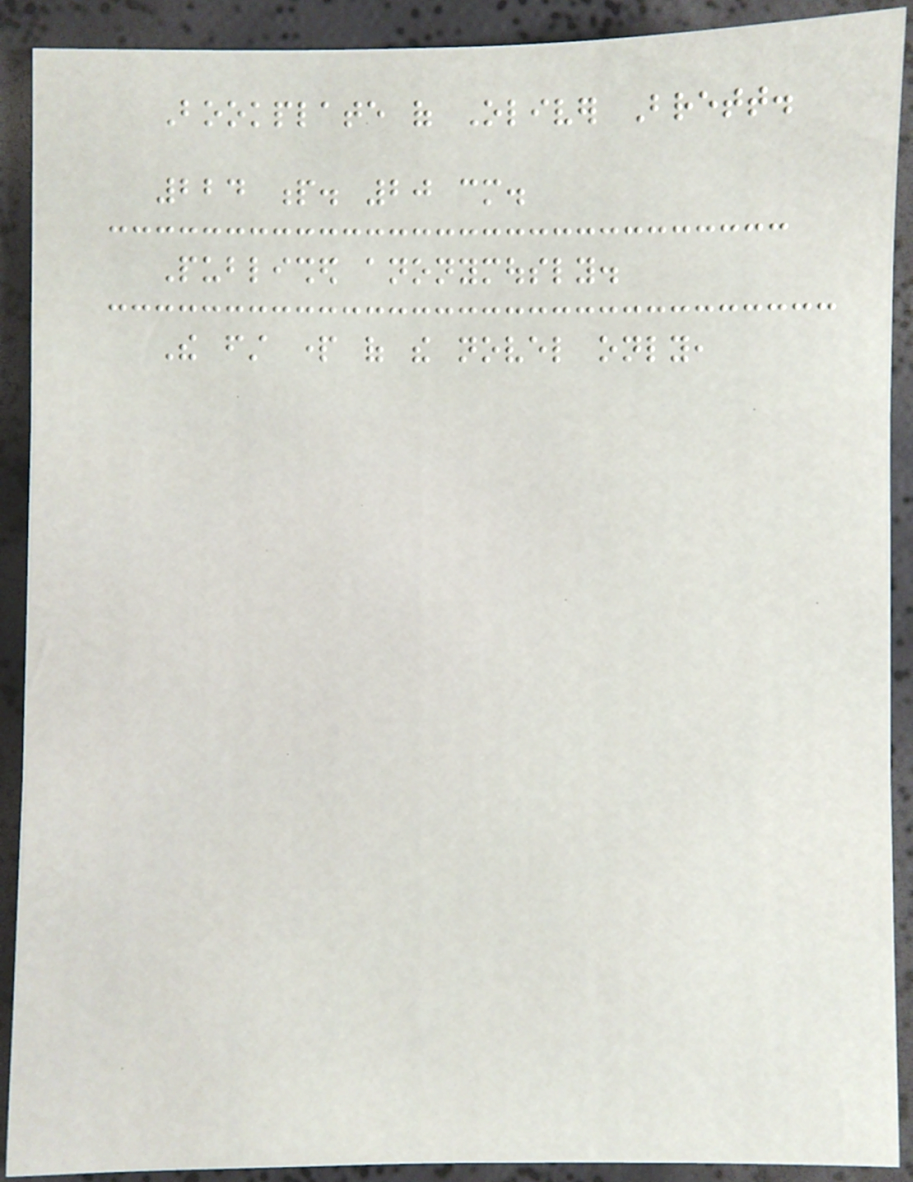Bookplate of Oliver Brett.
224 p. 20 cm.
Published anonymously.
The first part of the novel only,
